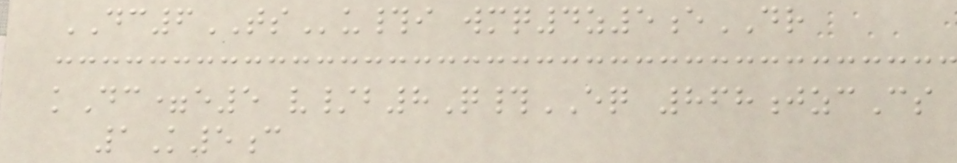DC6TSu#i wmq4z5eDR
kDc=e5 v/b8Q#EQ 868jzcCs
1K5c
